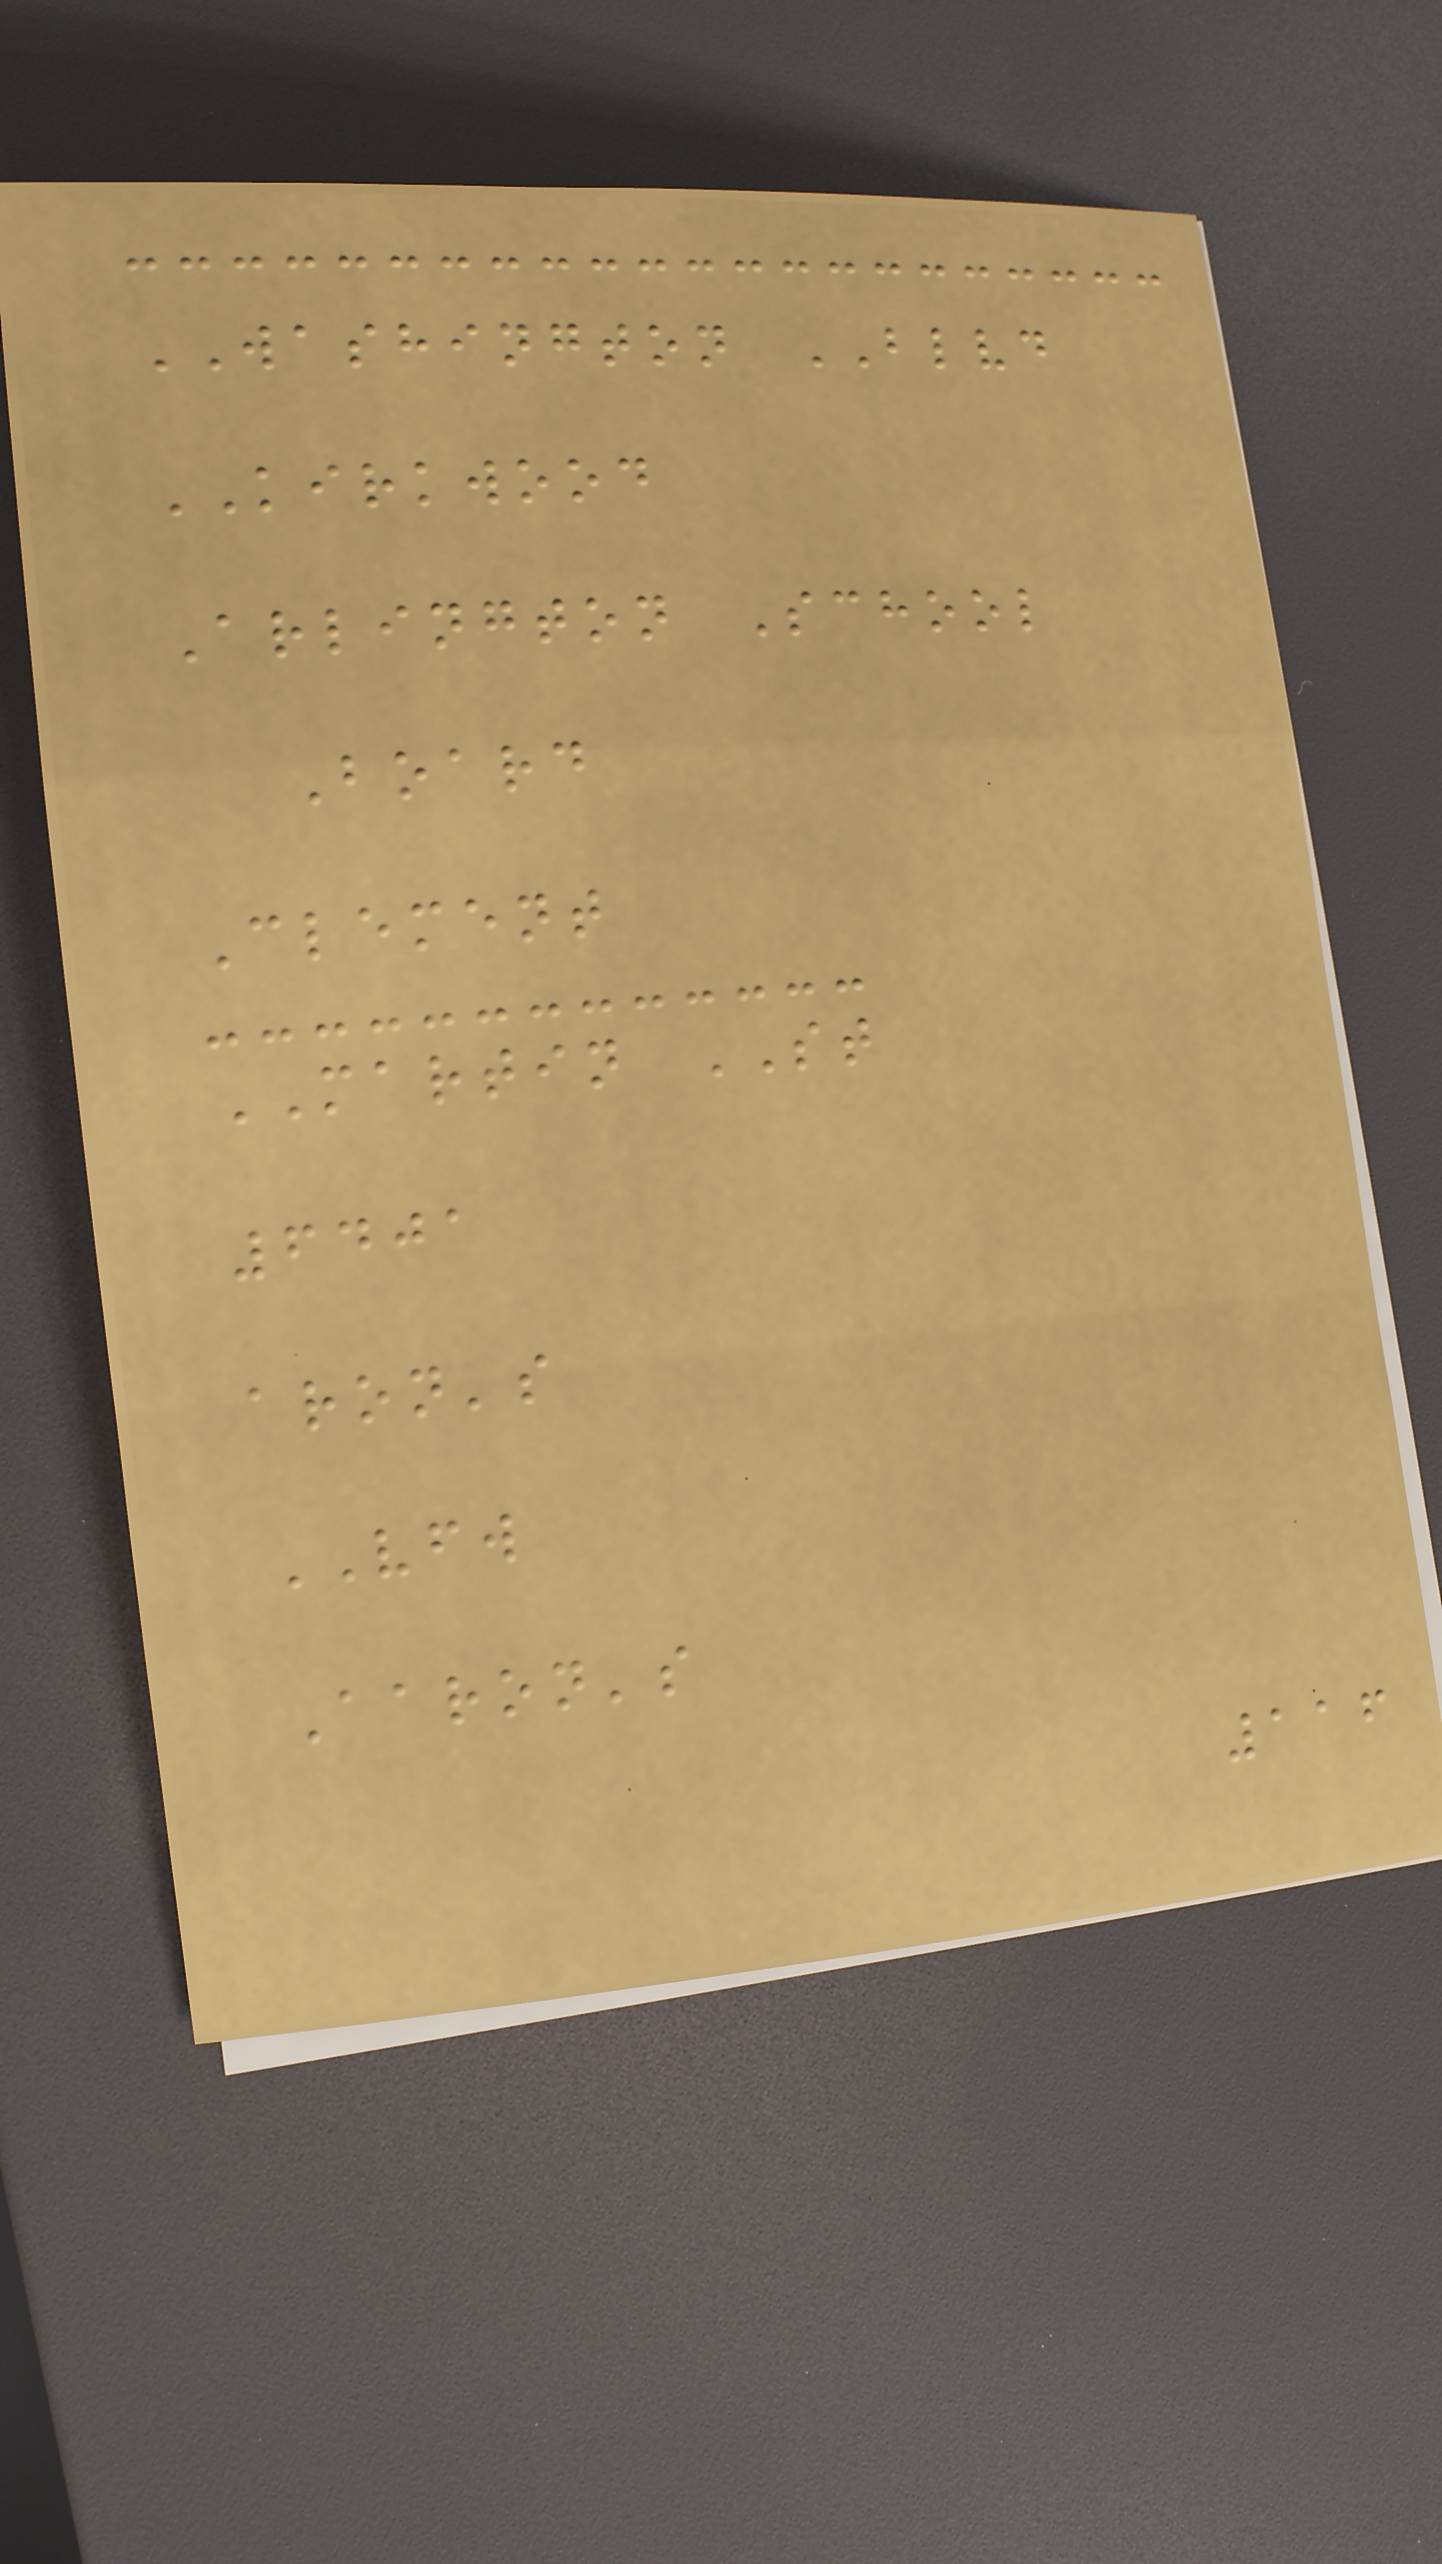WASHINGTON BLVD
KIRKWOOD
Arlington School
Board
Clement
MARTIN ST
6401
aron's
VFW
Aaron's
116
